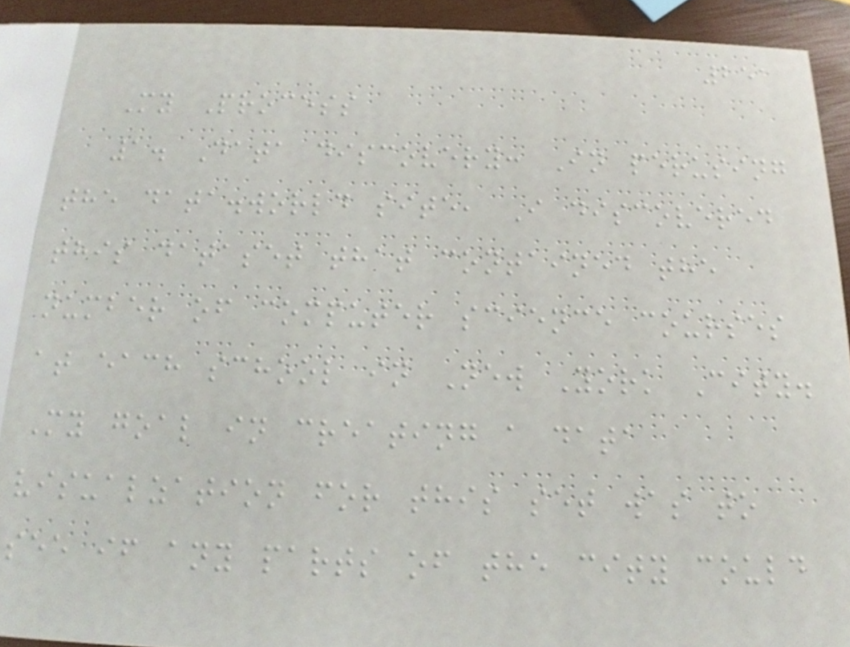251
My Process
1. Data discovery: In perusing
the data.world site, I discovered
this dataset that contained the
number of computer science courses
at each school in New York City.
My goal in creating a data
visualzation for this set was to
see if any parts of the city could
